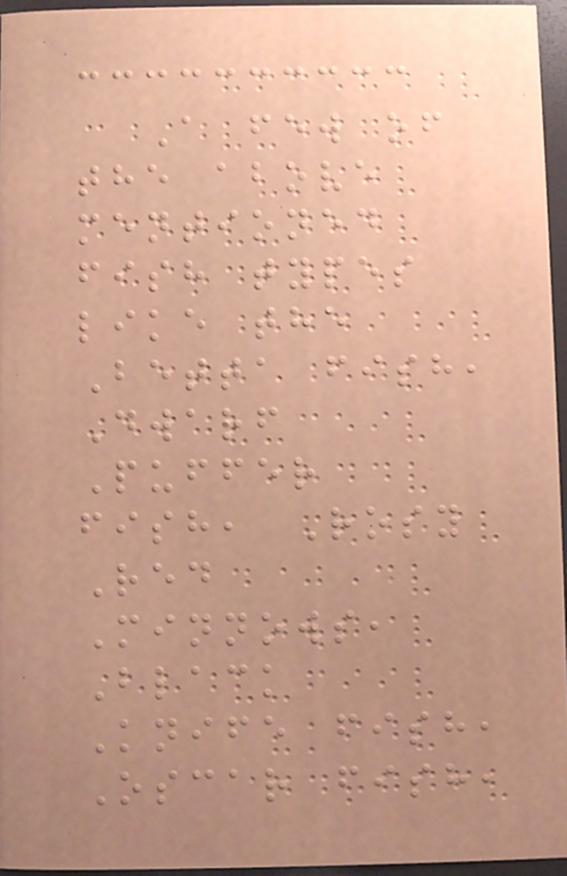A few of
the above
mentioned
fish types
like the
Betta fish,
Dwarf
Puffer
fish, Rosy
Red
Minnows,
Black
Knife fish,
Oscar fish,
